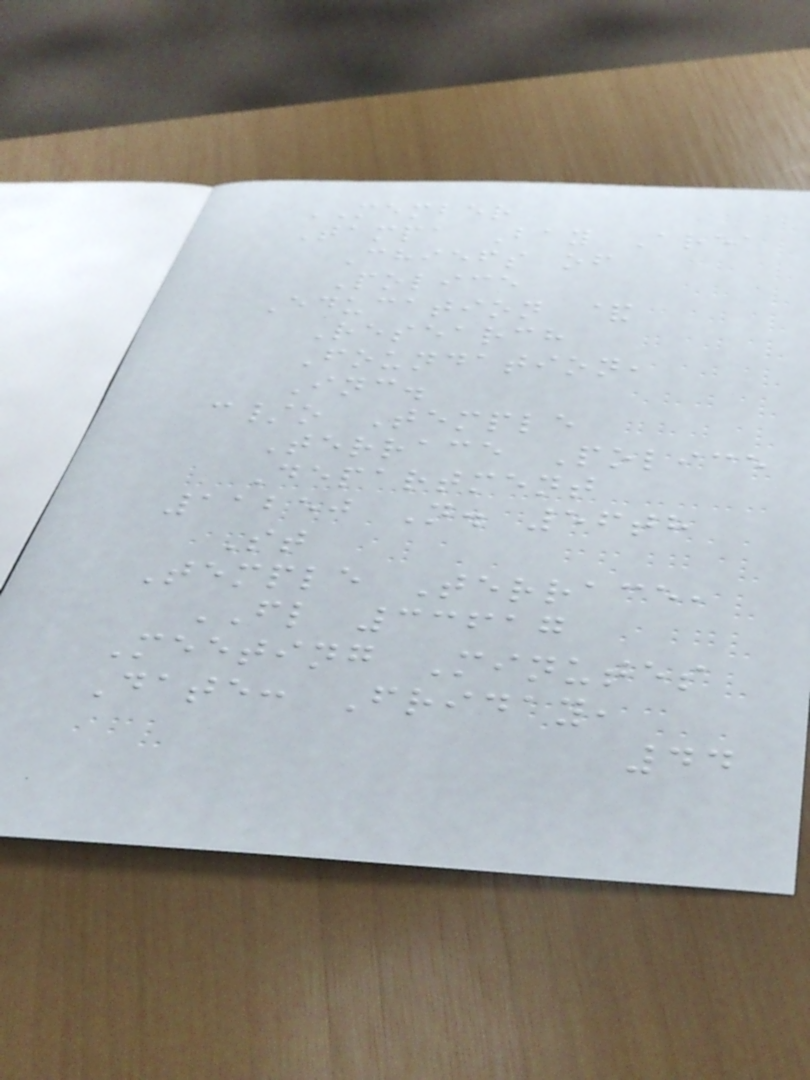MEMBER
Tampa Bay Area
Chiefs of
Police
Education &
Research
Foundation,
Inc.
c/o Temple
Terrace Police
Department
11250 N. 56th
St
Temple Terrace,
FL 33617
Meeting Minutes
Date: Friday,
44
